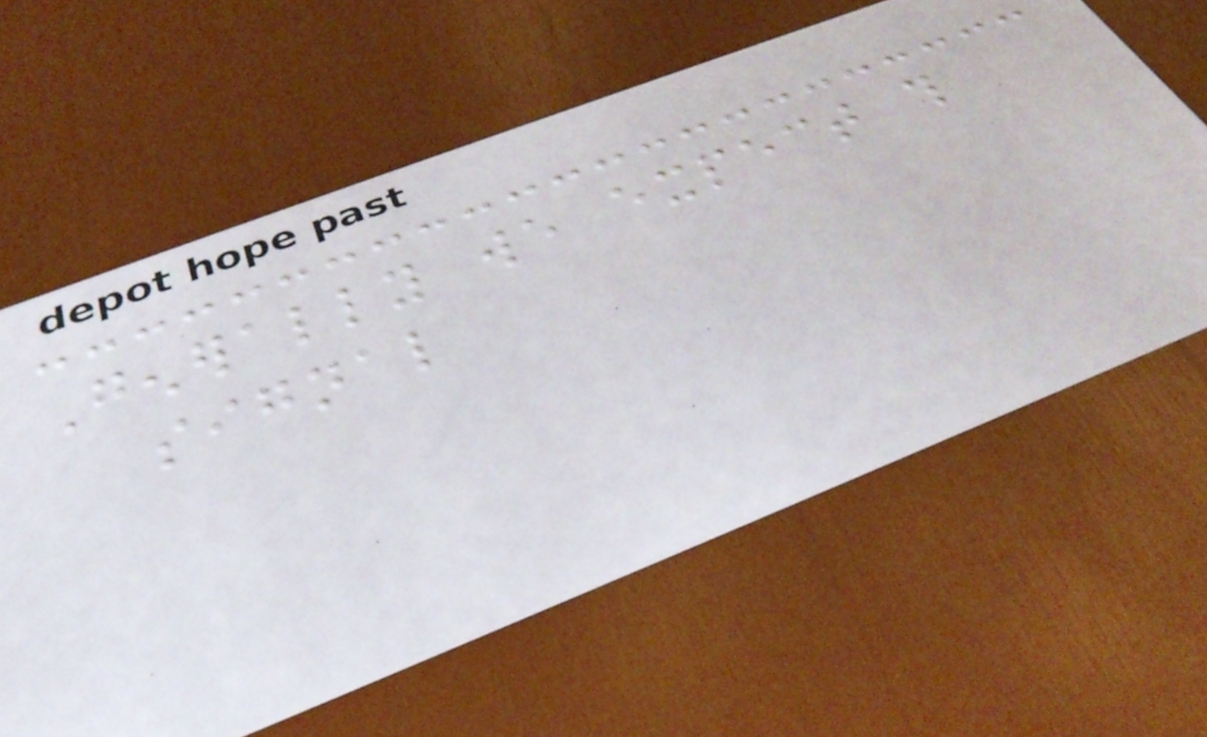Generally we expect this
signal
